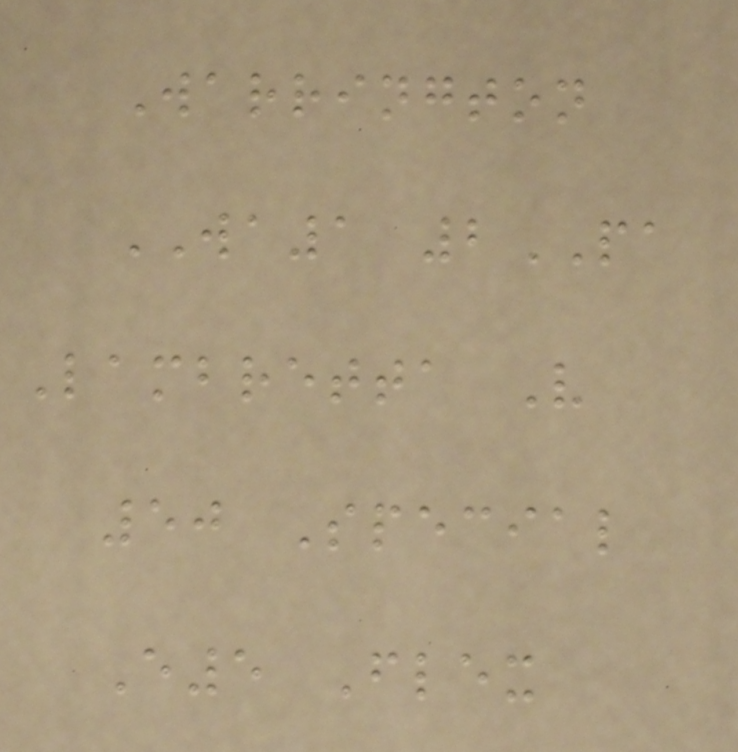Warrington
WA1 2PA
Lambretta V
50 Special
E5 Flex
